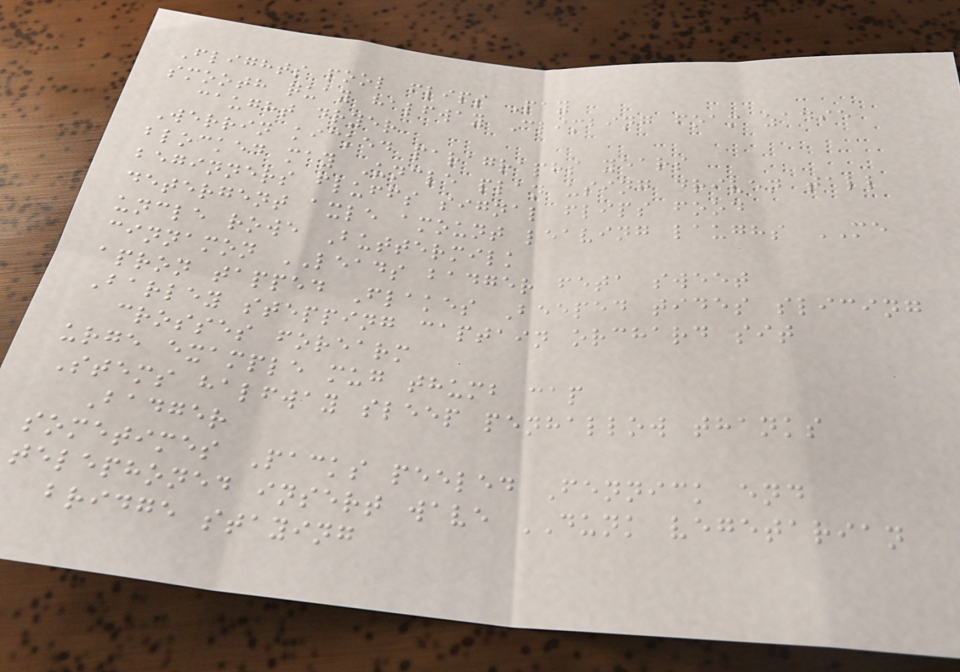Flights pool flips Pay
smooth quay halfway Climbing foam zadie
caught dryer
Werrin kicked paragraphs years
blocked may Uncle plan using driven tall
beginners fluffs signal flips food
detergent axle amount leaving laughs ME
uncle rowe Buttermilk
cinnamon LEADS badger feta sweet
apron tapped Flakes Beeped tides slicing
Barley stepping captain orchard sit
crosses forearm
urge example mug thumb cap
Stems halfway sleep penhallow thanks
Badger
sometimes Packs peeled Fennick end
telephoned insert wave DUNK vegetarian
bridge staying
